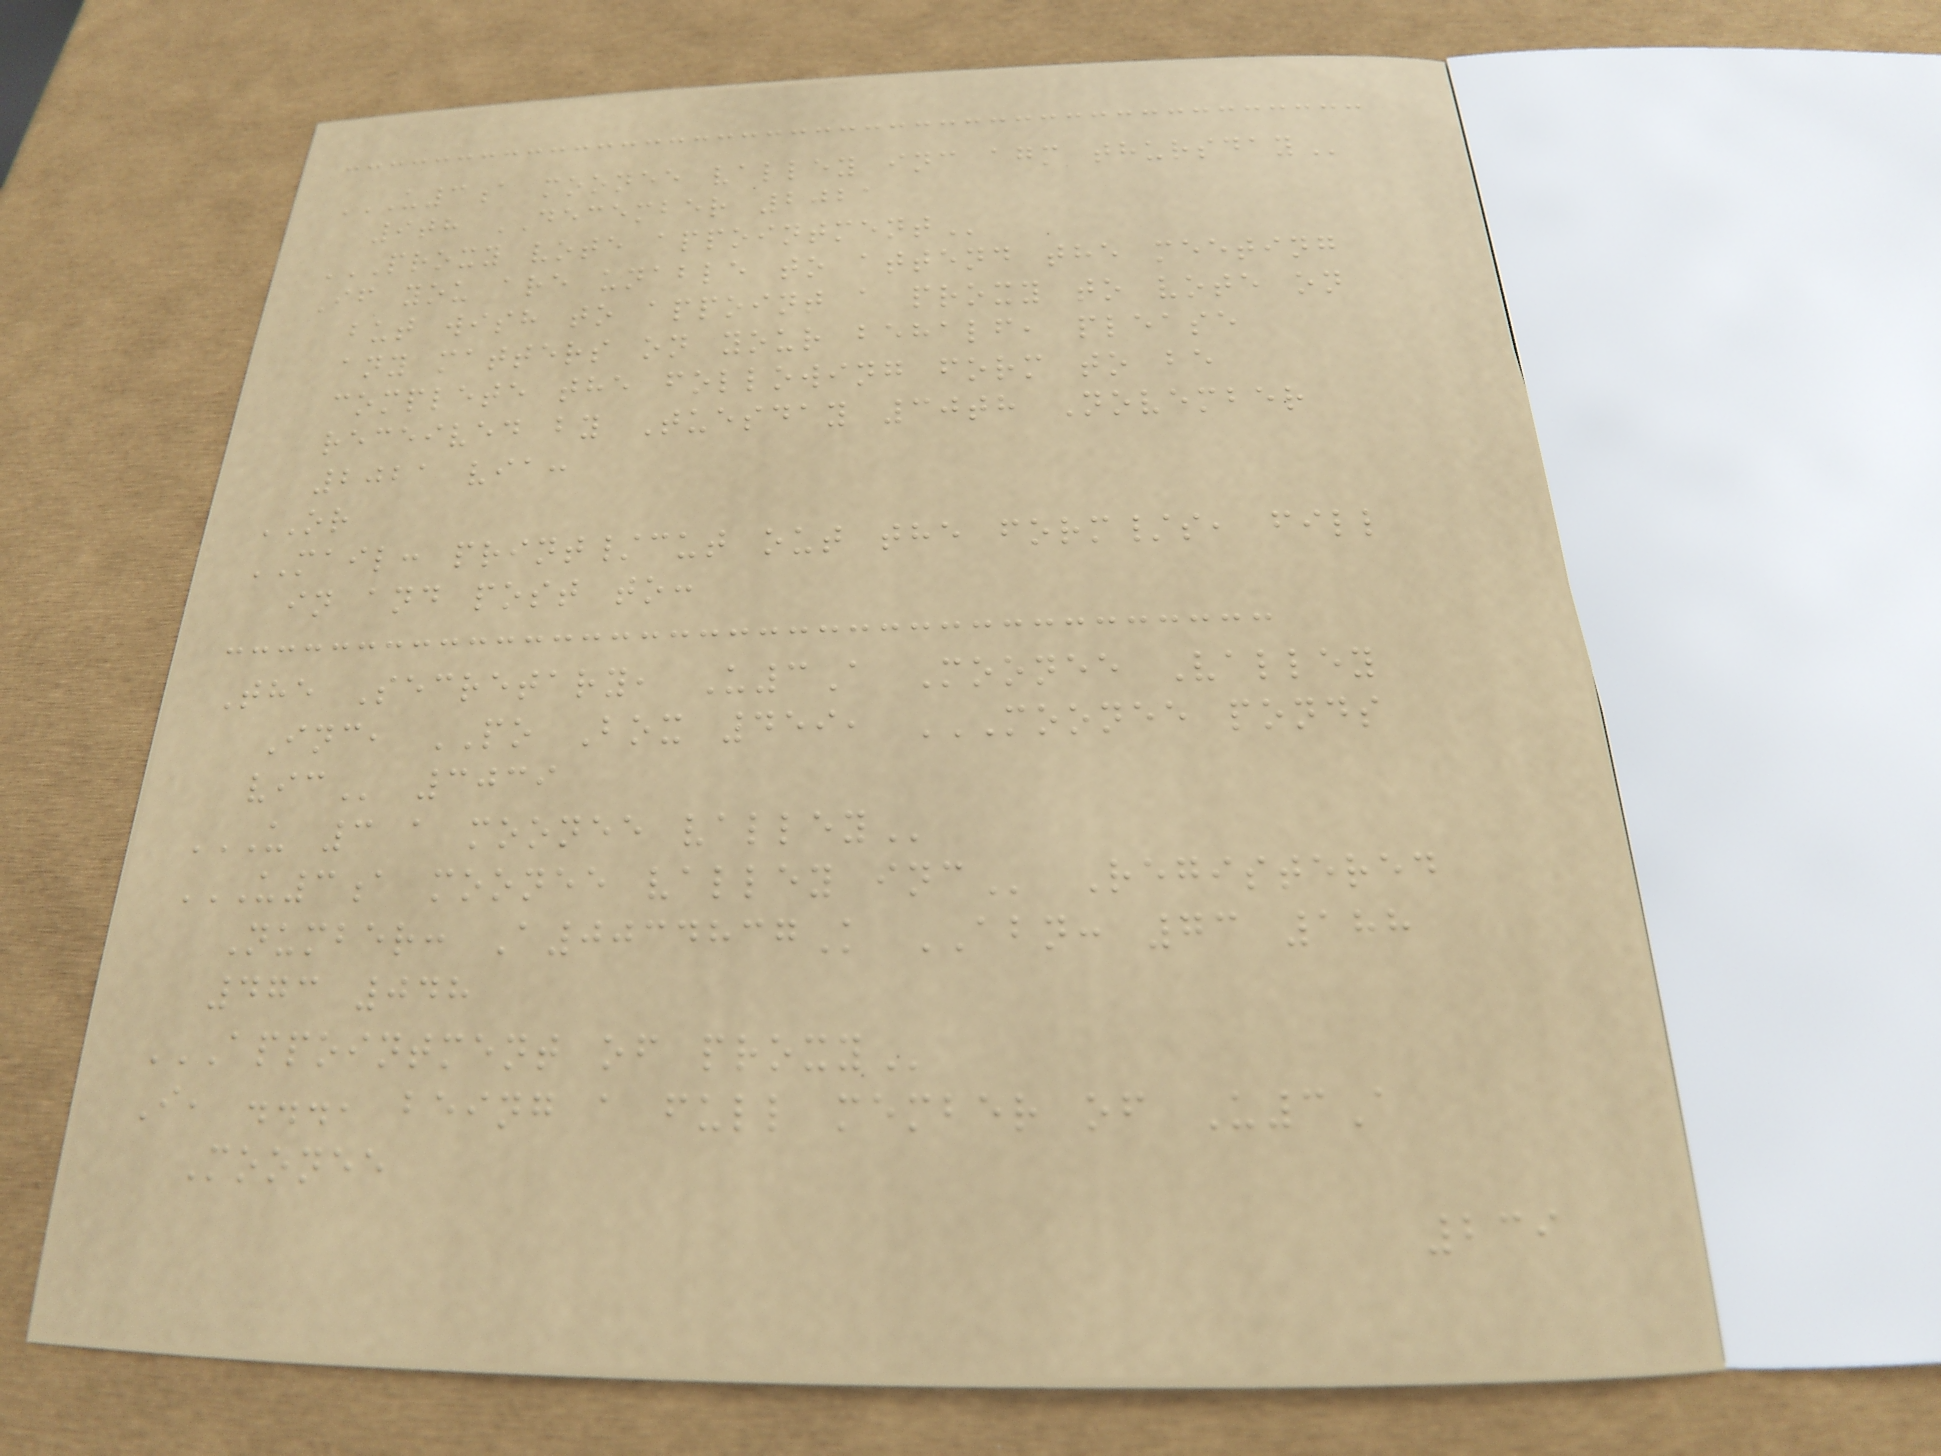U3A MOONEE VALLEY INC AGM THURSDAY
9th DECEMBER 2021
PROXY VOTE APPOINTMENT
If you are unable to attend the meeting
but wish to appoint a proxy to vote on
any matters on your behalf, please
complete the following form to be
received by Tuesday 30th November
2021 via:
OR
MAIL: print/cut out the form/s, fill
in and post to:
The Secretary, U3A Moonee Valley
Inc, PO Box 459, MOONEE PONDS
VIC 3039
U 3 A MOONEE VALLEY
U3A MOONEE VALLEY INC Registered
Number: A0034837K ABN: 73 188
473 048
APPOINTMENT OF PROXY
I, ..., being a full member of U3A
Moonee
239
